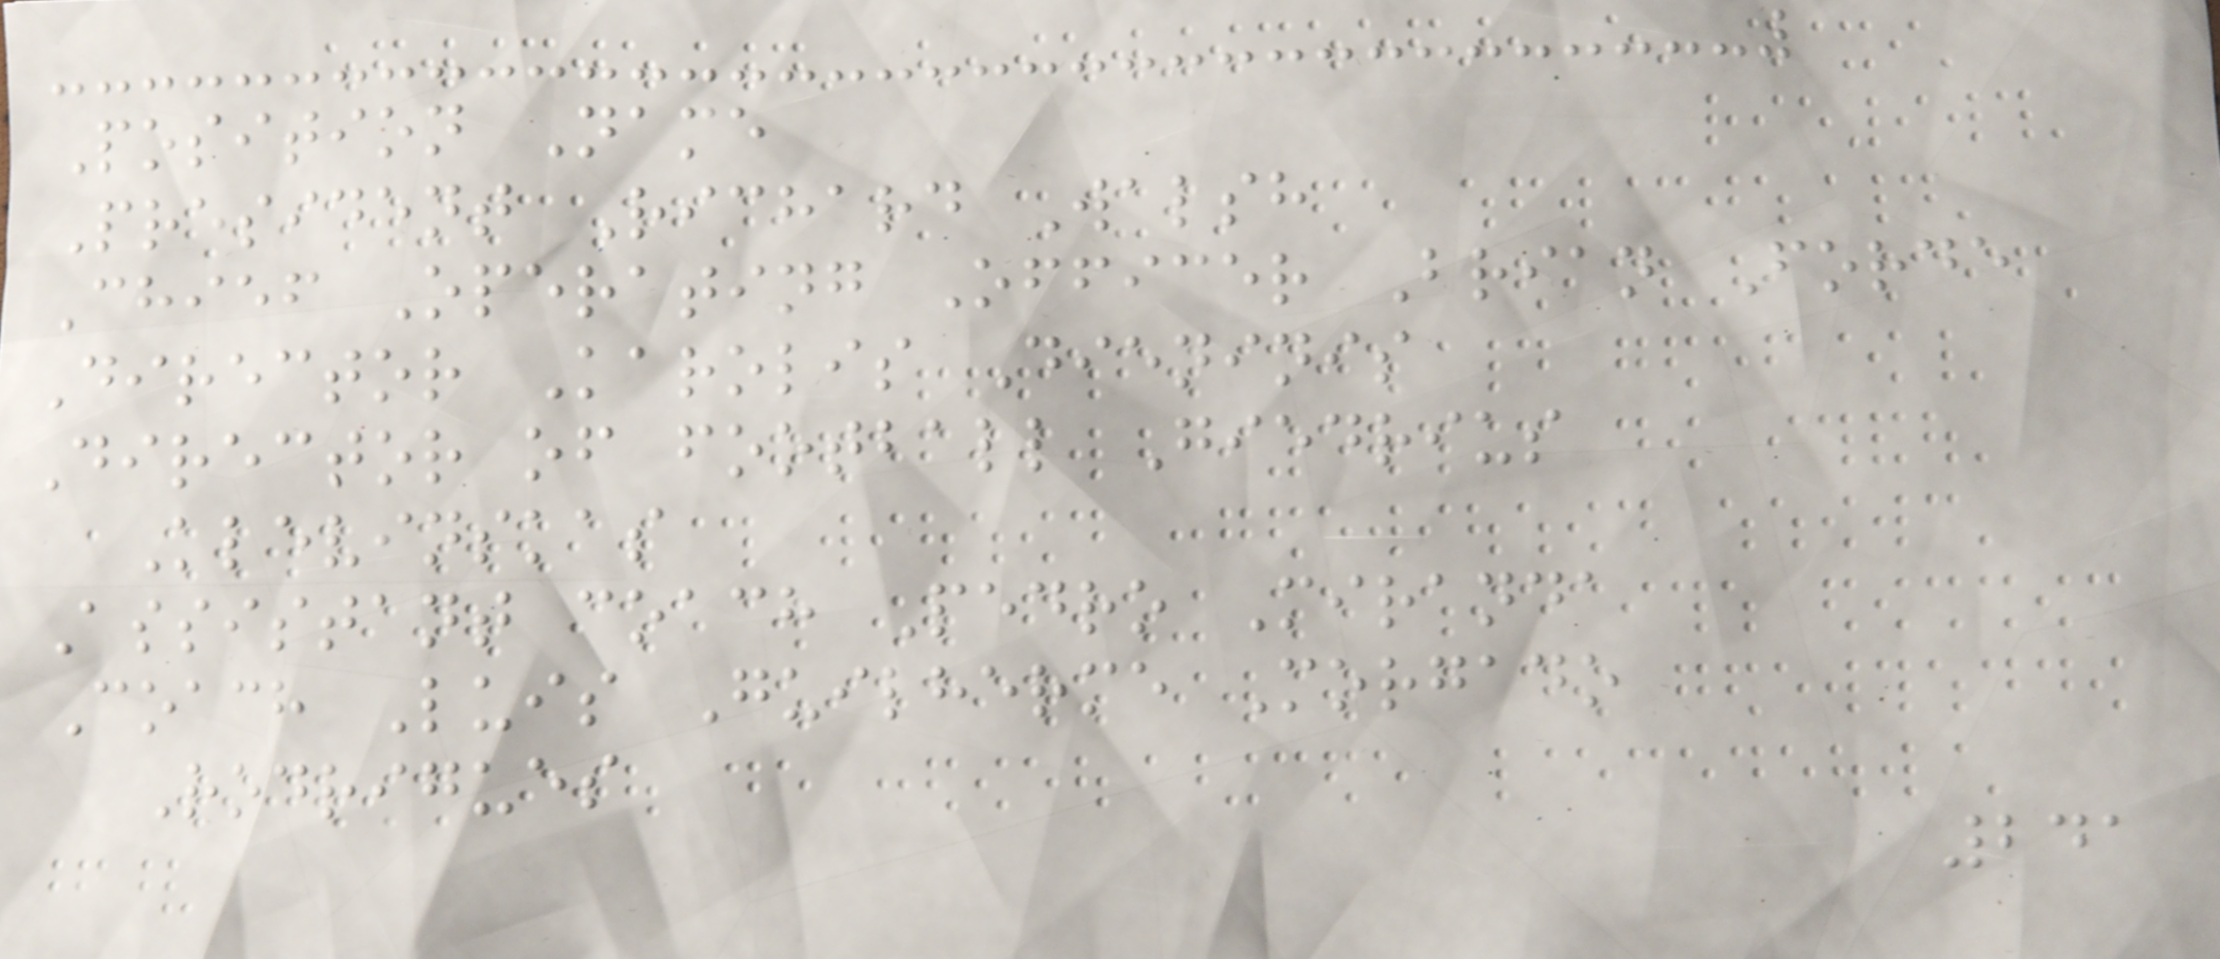Position Name
President Richard Walsh
Chief Operating Officer Brian Forde
Director Karolis Dieninis
Director of football Giedrius
Klevinskas
Assistant coach Pedro Miranda
Coach Luis Guilherme Morgado
Rodrigues
241
